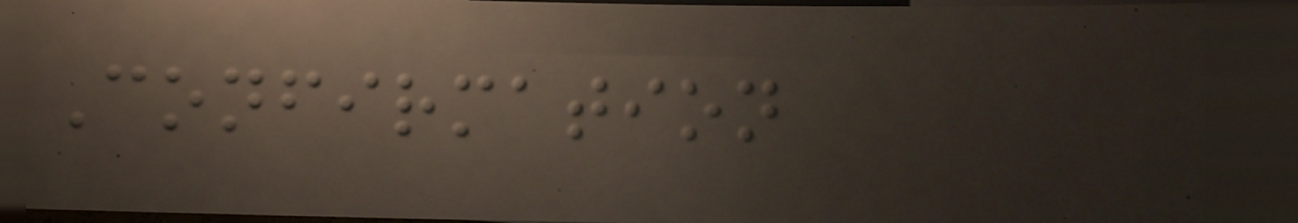Confirmation
